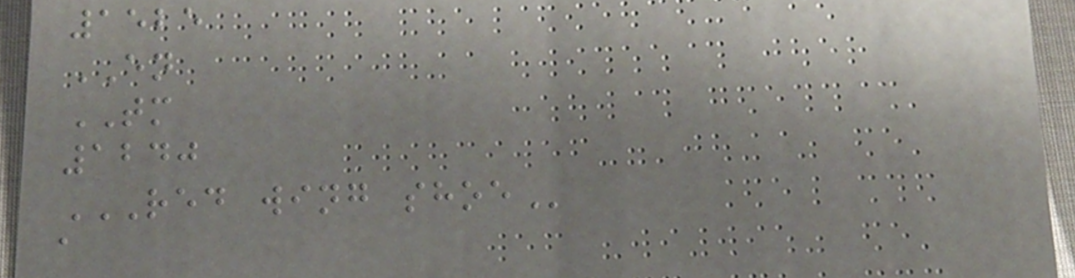1525
EN
TM
1240
RED WING SHOE
a
